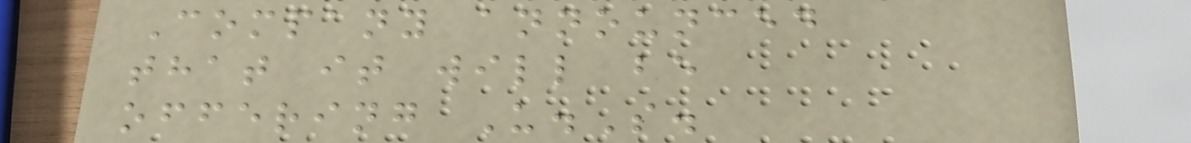Company announced
that it will be
offering U.S.
